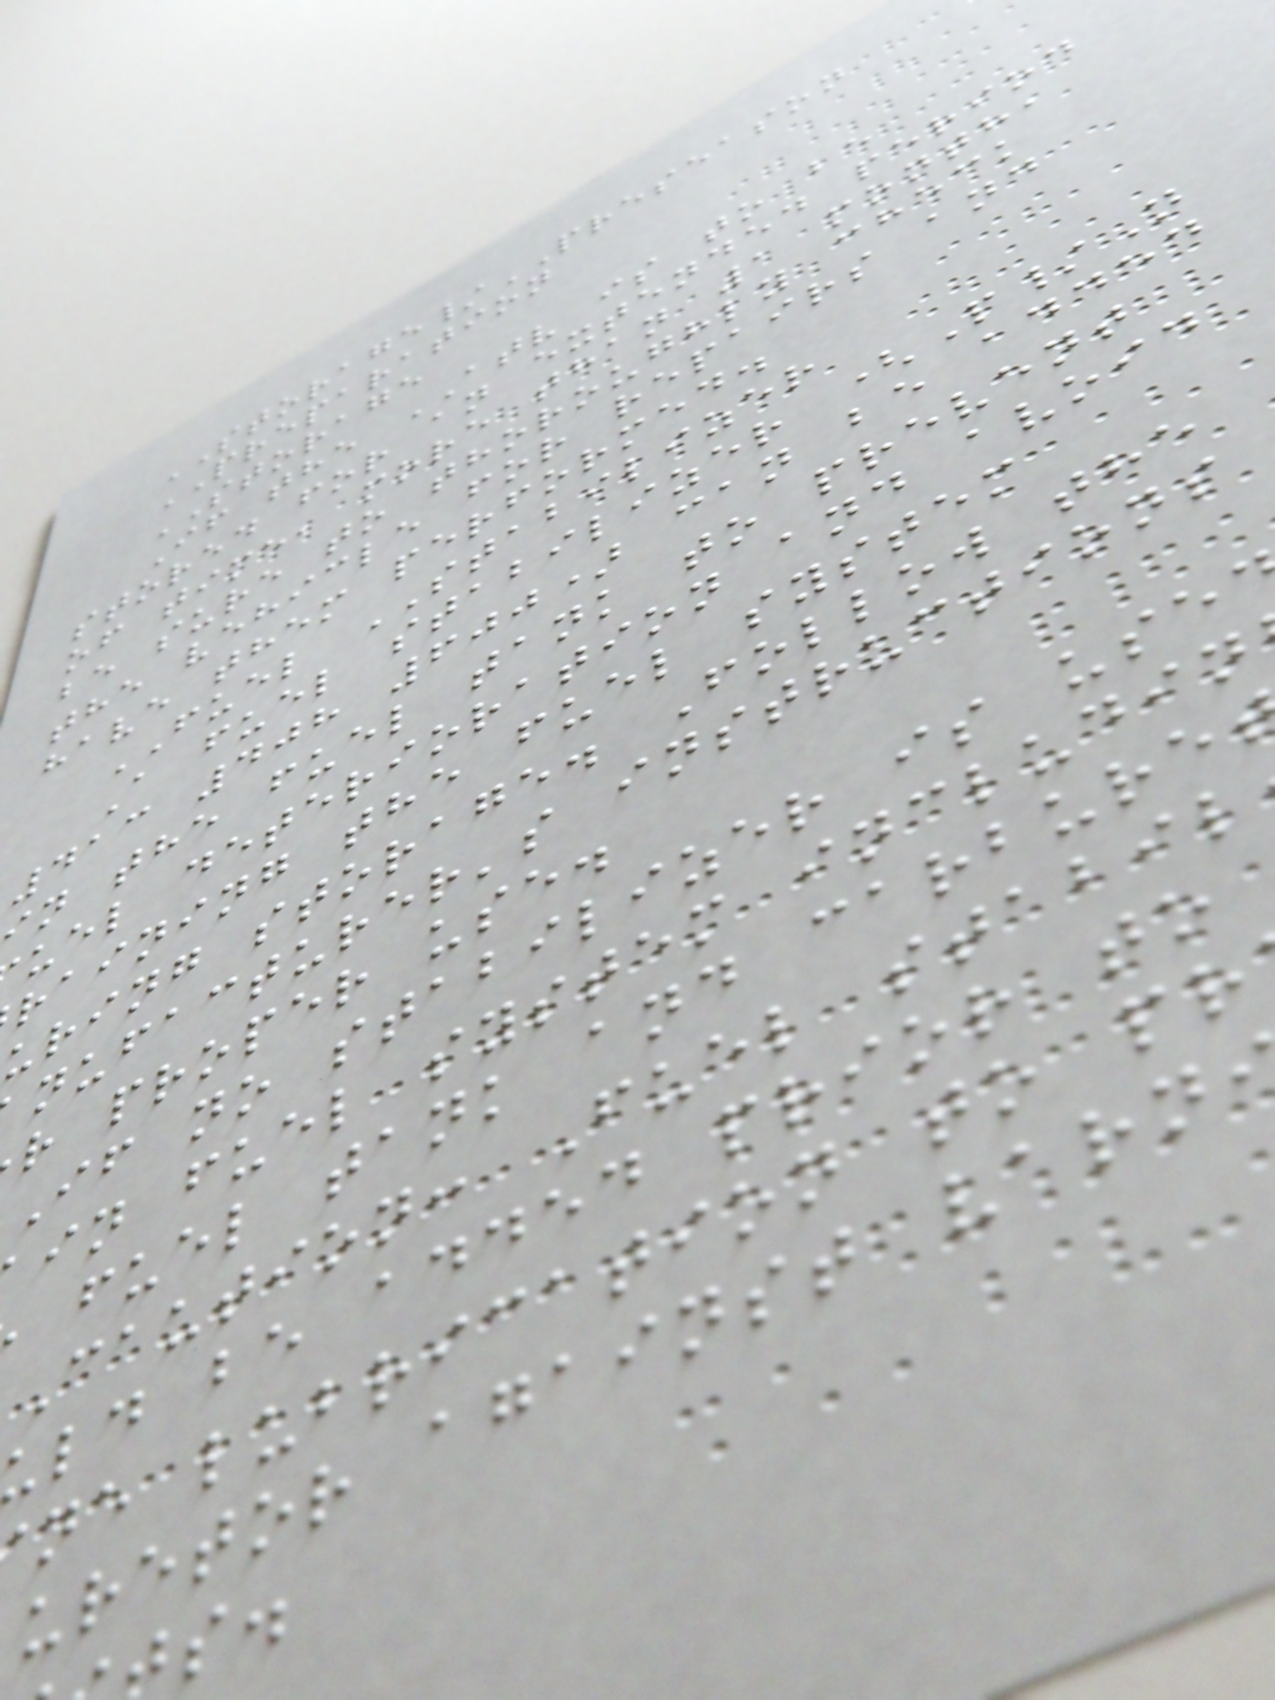STORAGE/PRESEASON
PREPARATION
STORAGE
If the ATV is to be
stored for an extended period
of time, more than 1 month,
be sure to thoroughly check
the vehicle for repairs and
have them performed.
FUEL STABILIZER
A fuel stabilizer (P/N
413 408 600) can be added
n the fuel tank to prevent
uel deterioration and avoid
raining the fuel system
uring storage. Follow the
nufacturer's instructions
r proper use.
If no stabilizer is use
in fuel system includin
fuel tank and carbure
caution: Fuel stabil
ld be added prior to
ne lubrication to pr
uretor against varn
